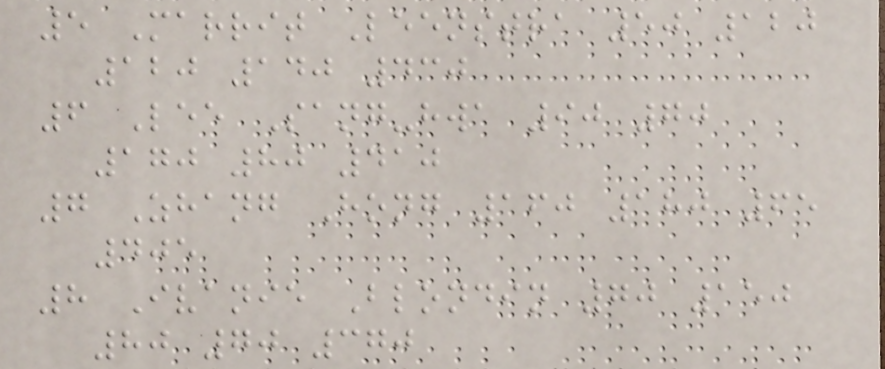5 Marrit Leenstra 50 120
120 140 430
6 Lee Sang-hwa 90 70
170 80 410
7 Zhang Hong 160 180 65
405
8 Ivanie Blondin 70 150
80 70 370
